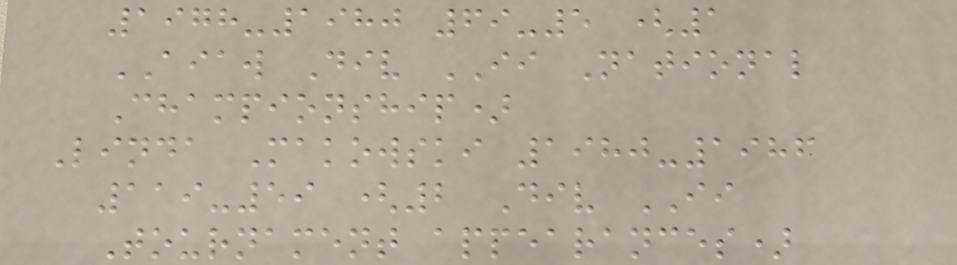1978-1980 69-5 (1
AIAW Div II National
Championship)
Linda Makowski 1980-1986
119-59 (2 Div II
Tournament appearances)
